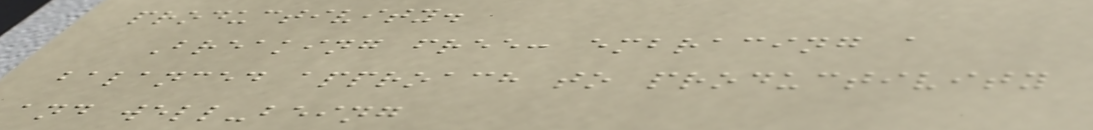productivity.
Breaking free: embracing a
balanced approach to productivity
and well-being
